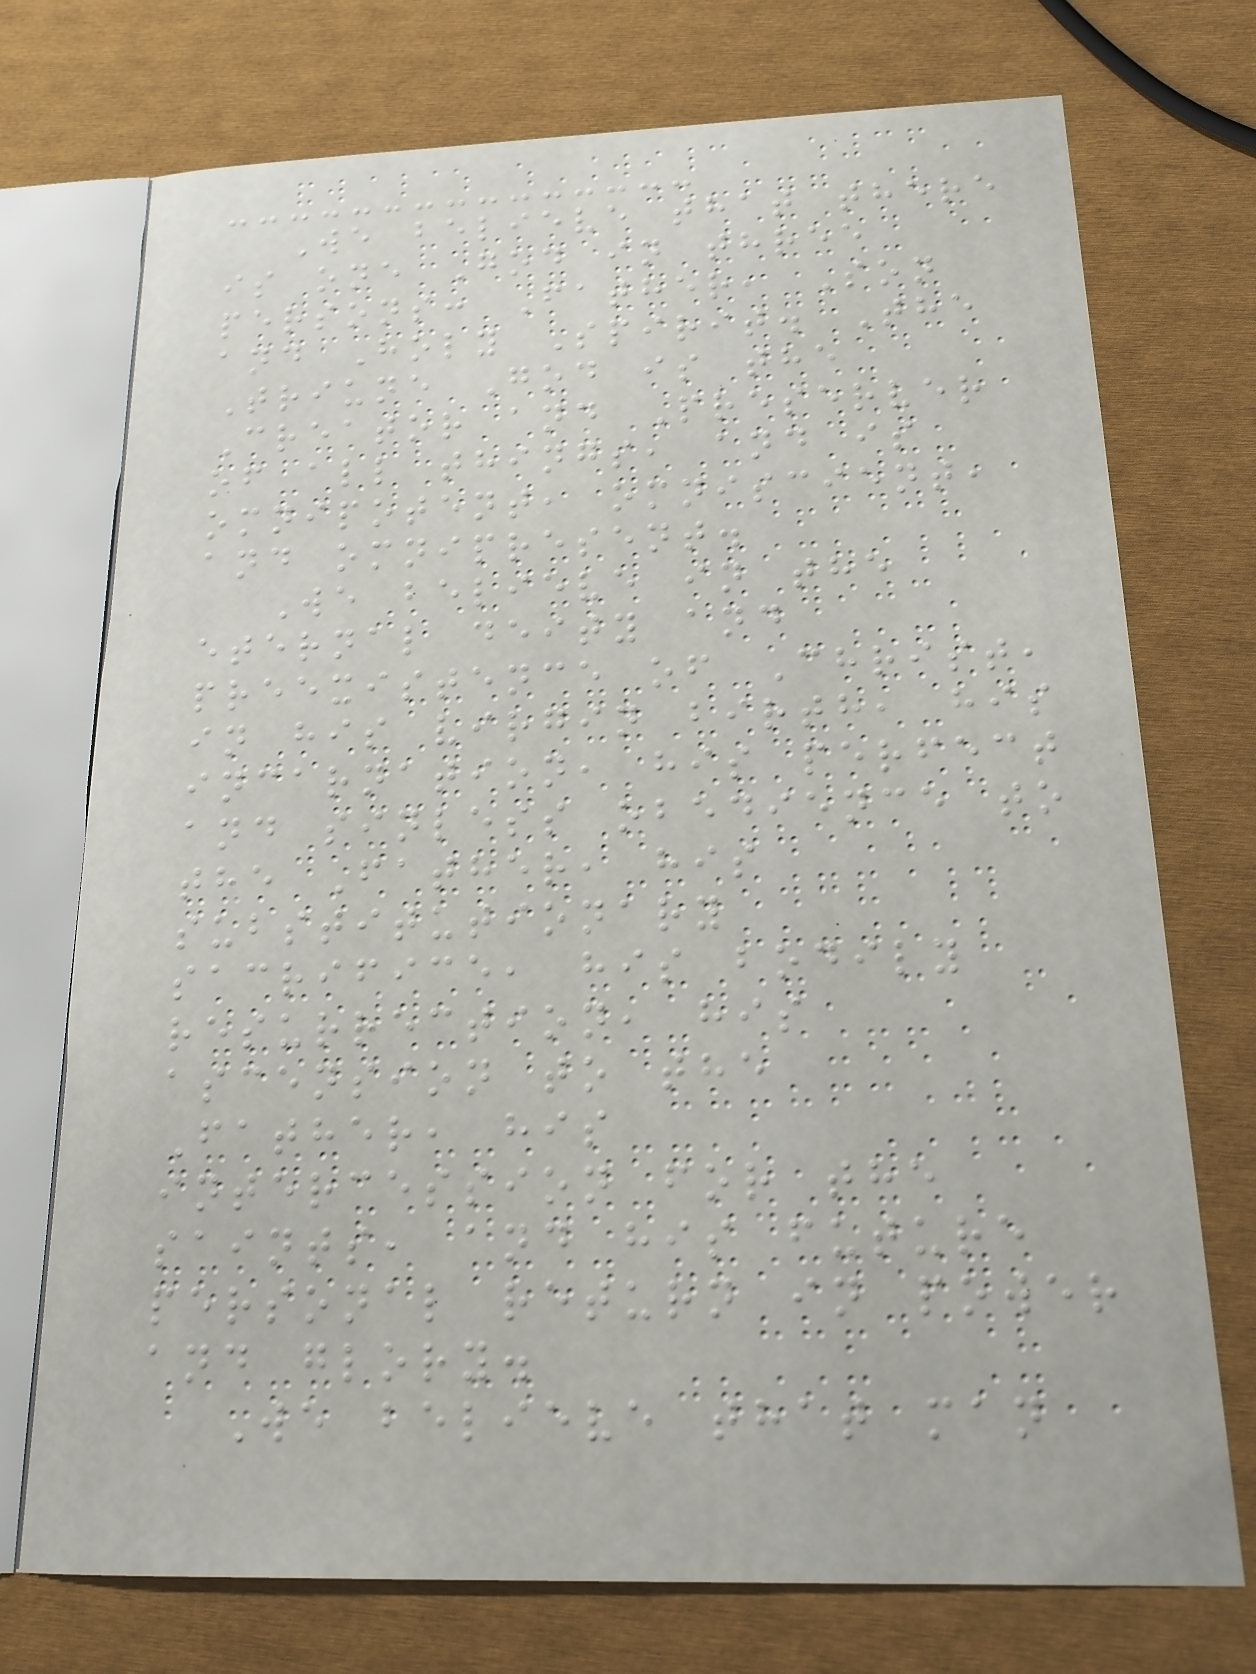We believe that there
is one God in three
persons: Father, Son
and Holy Spirit. The
Triune God is the
Creator and Preserver
of all things, and is
omnipotent, omniscient,
and omnipresent.
We believe in the
eternal deity and
preexistence of Christ,
in his virgin birth, his
incarnation, his perfect
and sinless obedience to
the Father, his
substitutionary
sacrifice, his bodily
resurrection, his
ascension to the
Father, his
intercession for the
saints, and his future
personal return in power
and glory.
We believe that man
